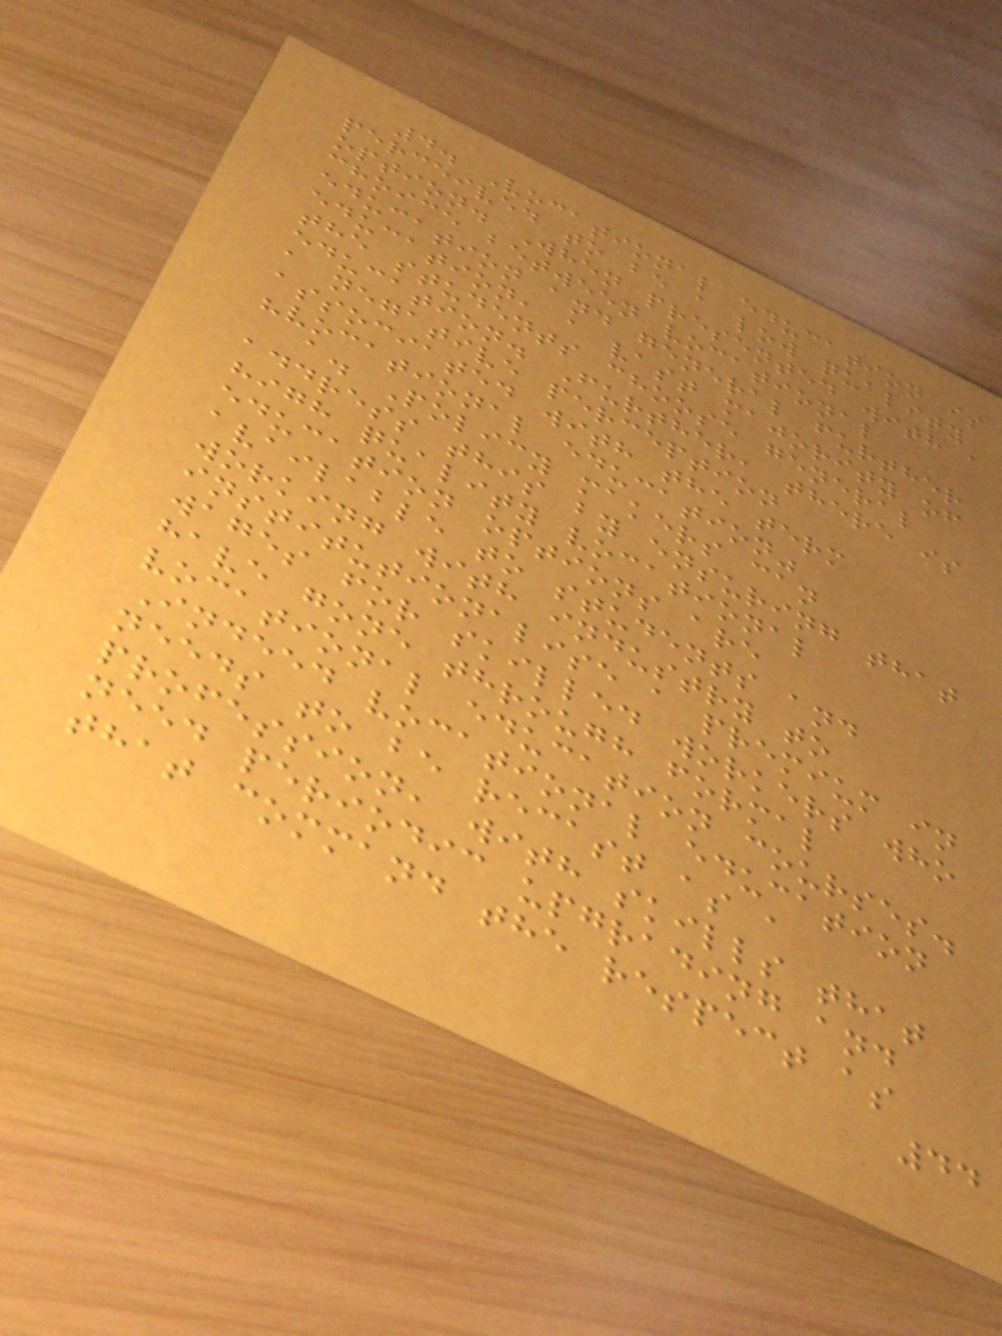4. Vocational education is
perceived to be a low quality
option. When presented with a
choice between vocational
education and general further
education, a vast majority of
the students choose general
education. Further, there is
a negative perception
associated with the term
"vocational education"
a. Policy makers can
address this by ensuring that
high quality vocational
education options are
available to students and
working with industry to
institutionalise a premium in
wages for skilled workers who
have gone through formal
vocational education courses.
Indeed vocational education
needs to be recast as a
profession, with skills that
need periodic upgrading and
that command the respect as
44
